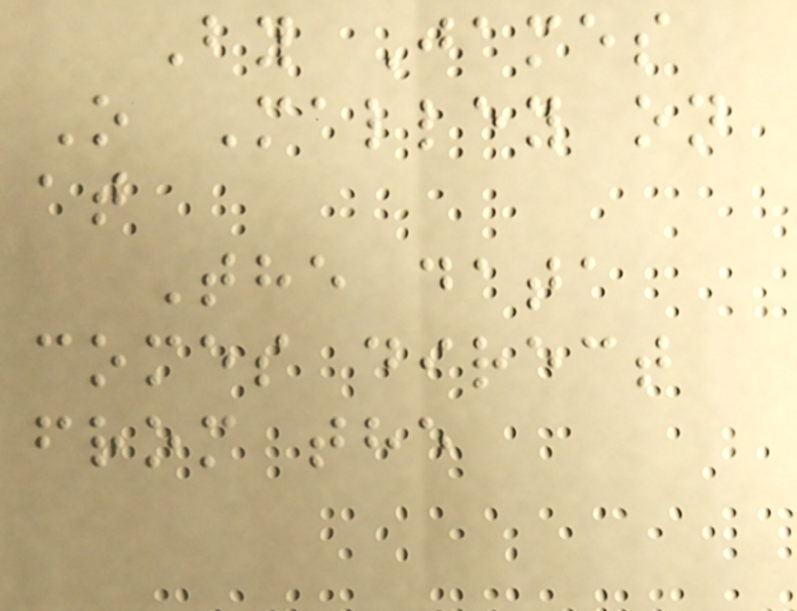By James
O Malley on
at
The data
comes direct
from the
